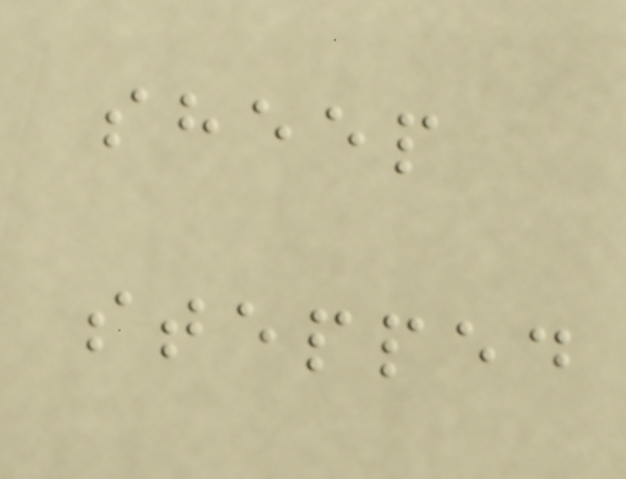sheep
stepped
